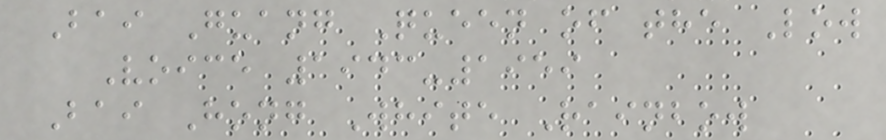Bai Guang Queen of the Low
Voice 1943-1959
Bai Hong White Rainbow
